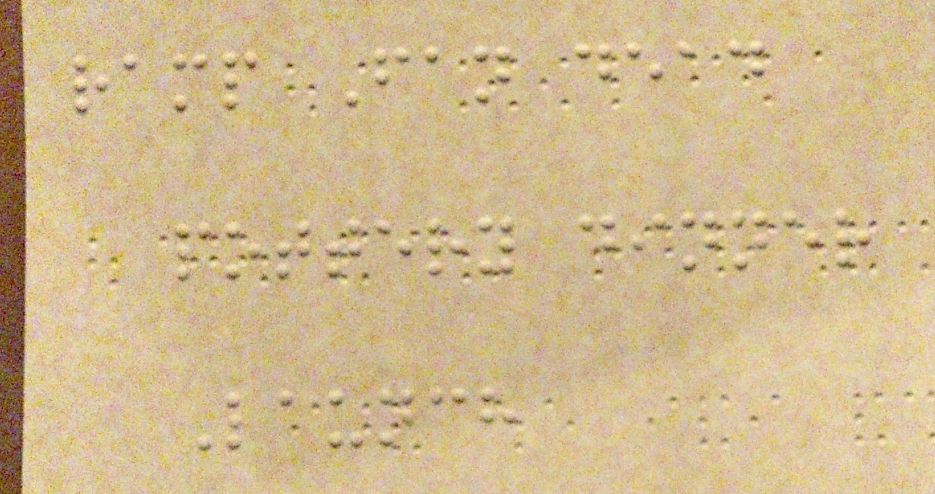ramp Fan dead
pottery dinner
Launch
